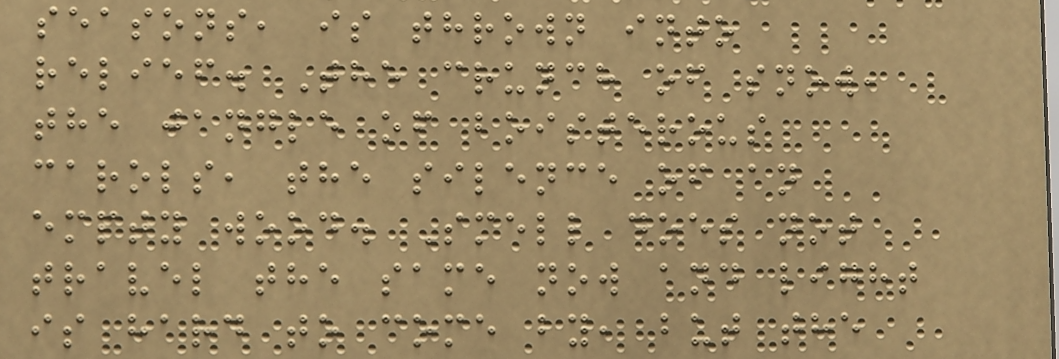seasons, is thrown into
relief. The crunch of snow,
the jangle of boisterous
carols, the silence of an
empty wood. Smell does not
travel the same now and light
is hard to come by, but the
